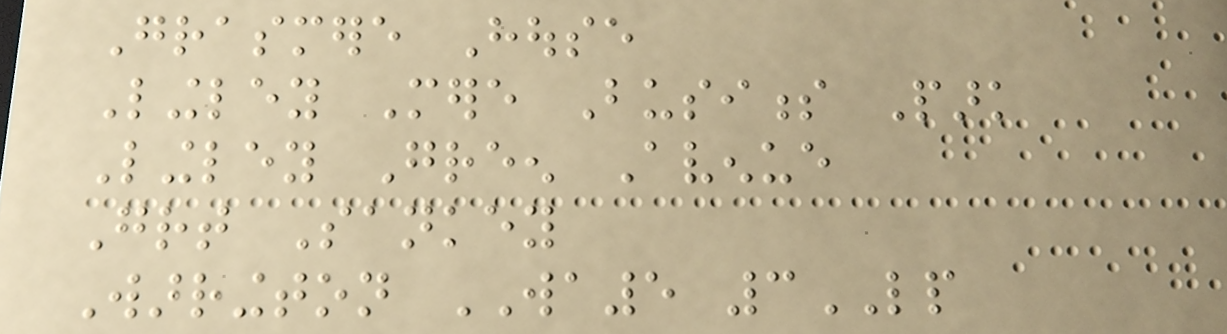Grasmere House
Lingley Mere Business Park
Lingley Green Avenue
Great Sankey
Warrington WA5 3LP
